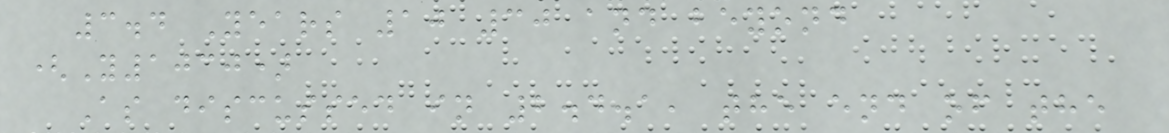3.4 Years 10 30 and beyond
(Y1030)
As discussed in 2.4.1, the end of the
